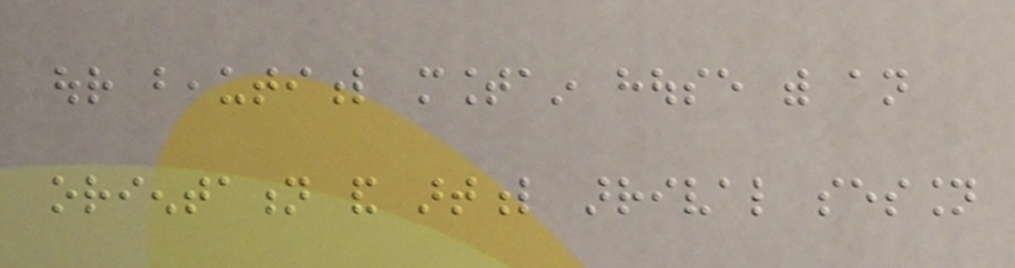our beautiful mountain house with an
orientation and artful arrival session
